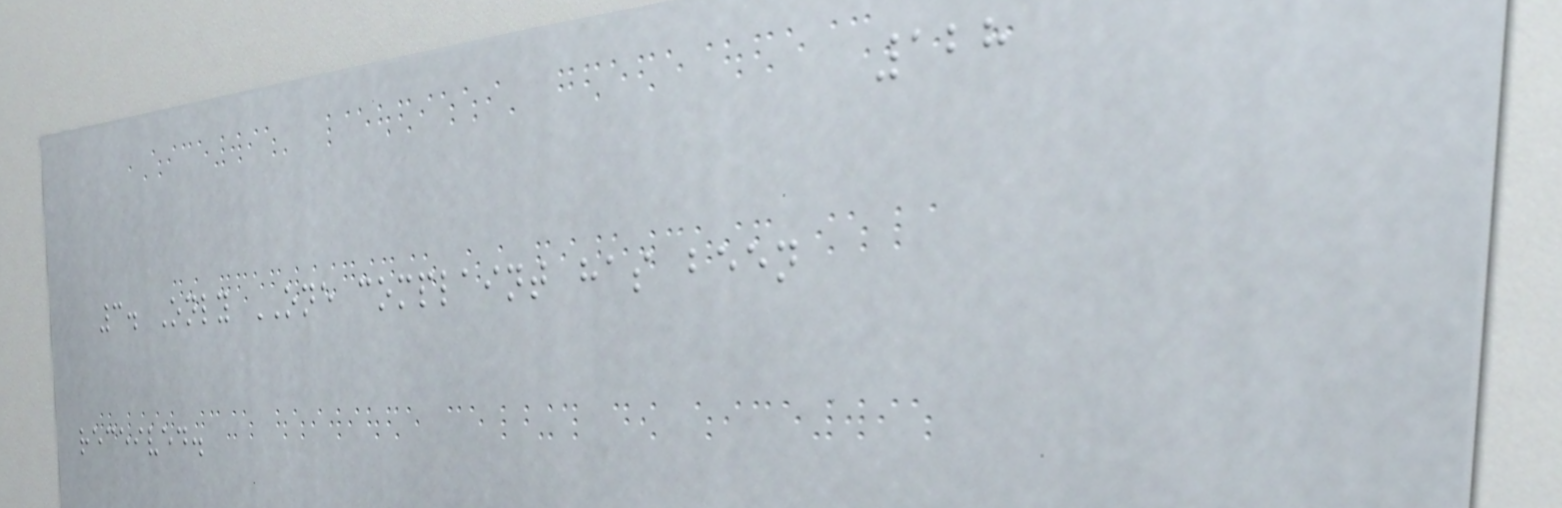128
3. Only ONE complaint has been
received.
